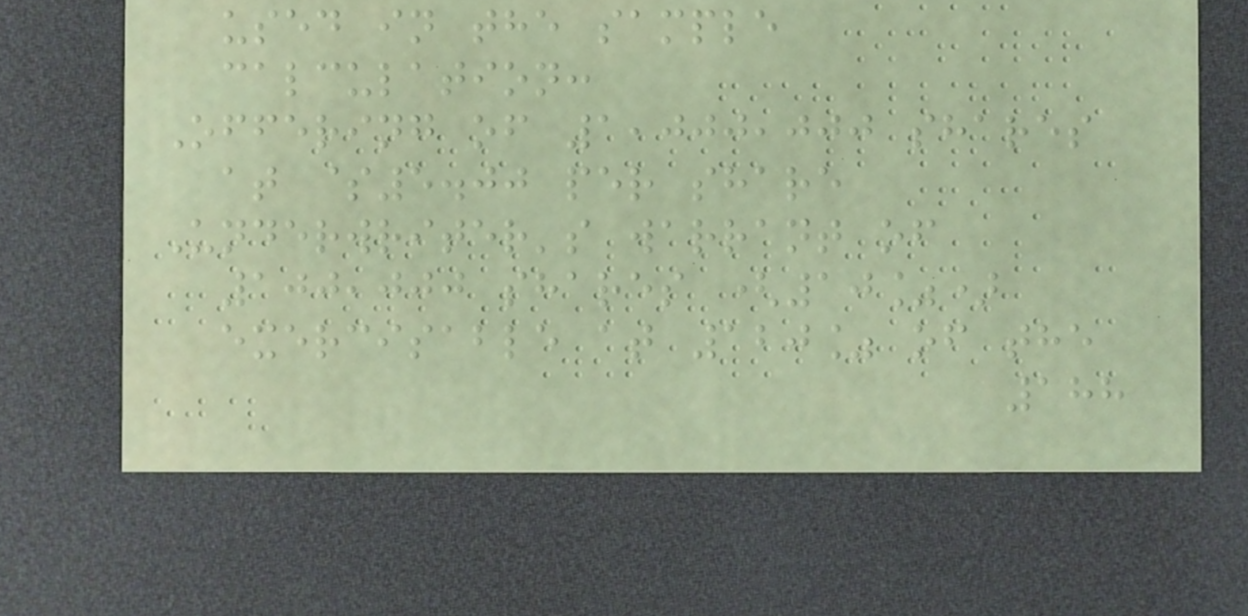used in the sample
calculation:
Offering of 1,000,000 shares
at $5.00 per share
Underwriter's warrant of
100,000 shares (10%)
exercisable at 120% of the
188
